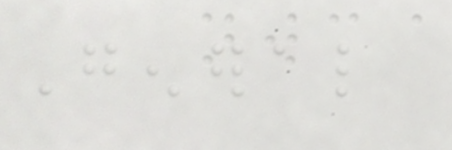General
